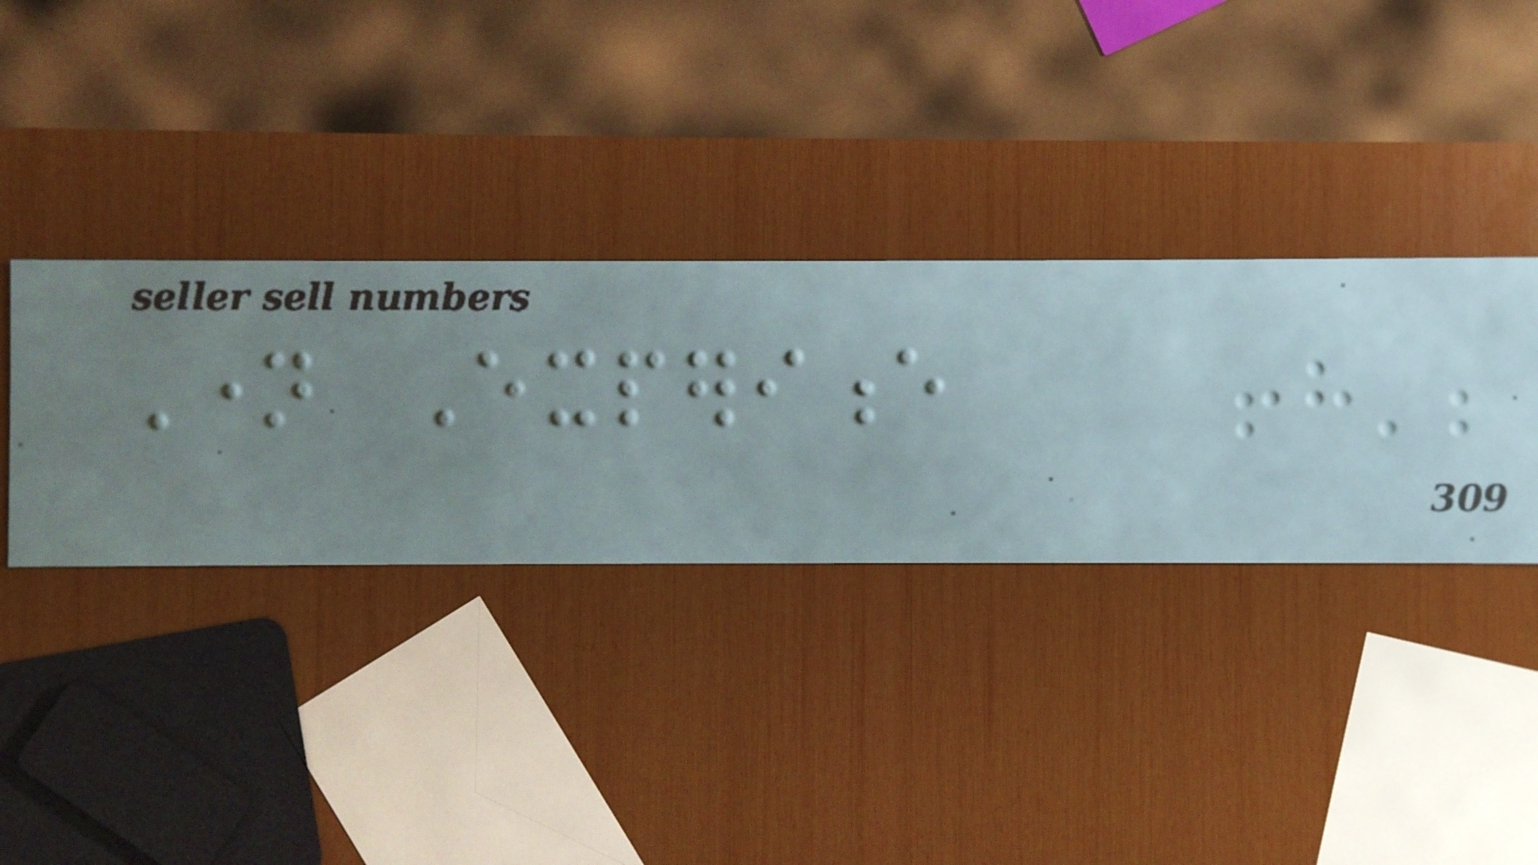Name Experience
